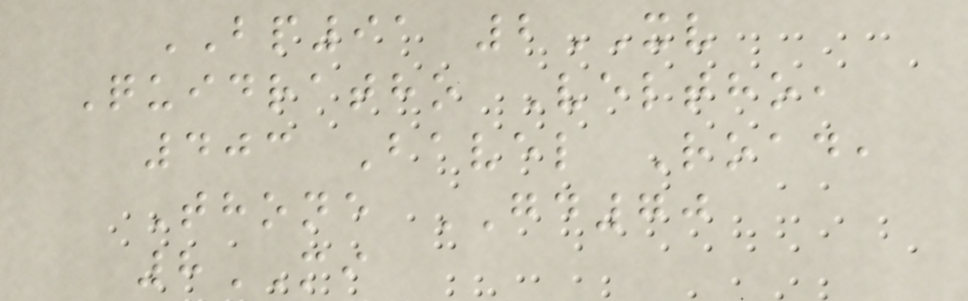BP91 2XV
Quidratho Veltho,
403 Bavel Road,
Thone GD70
8MI
